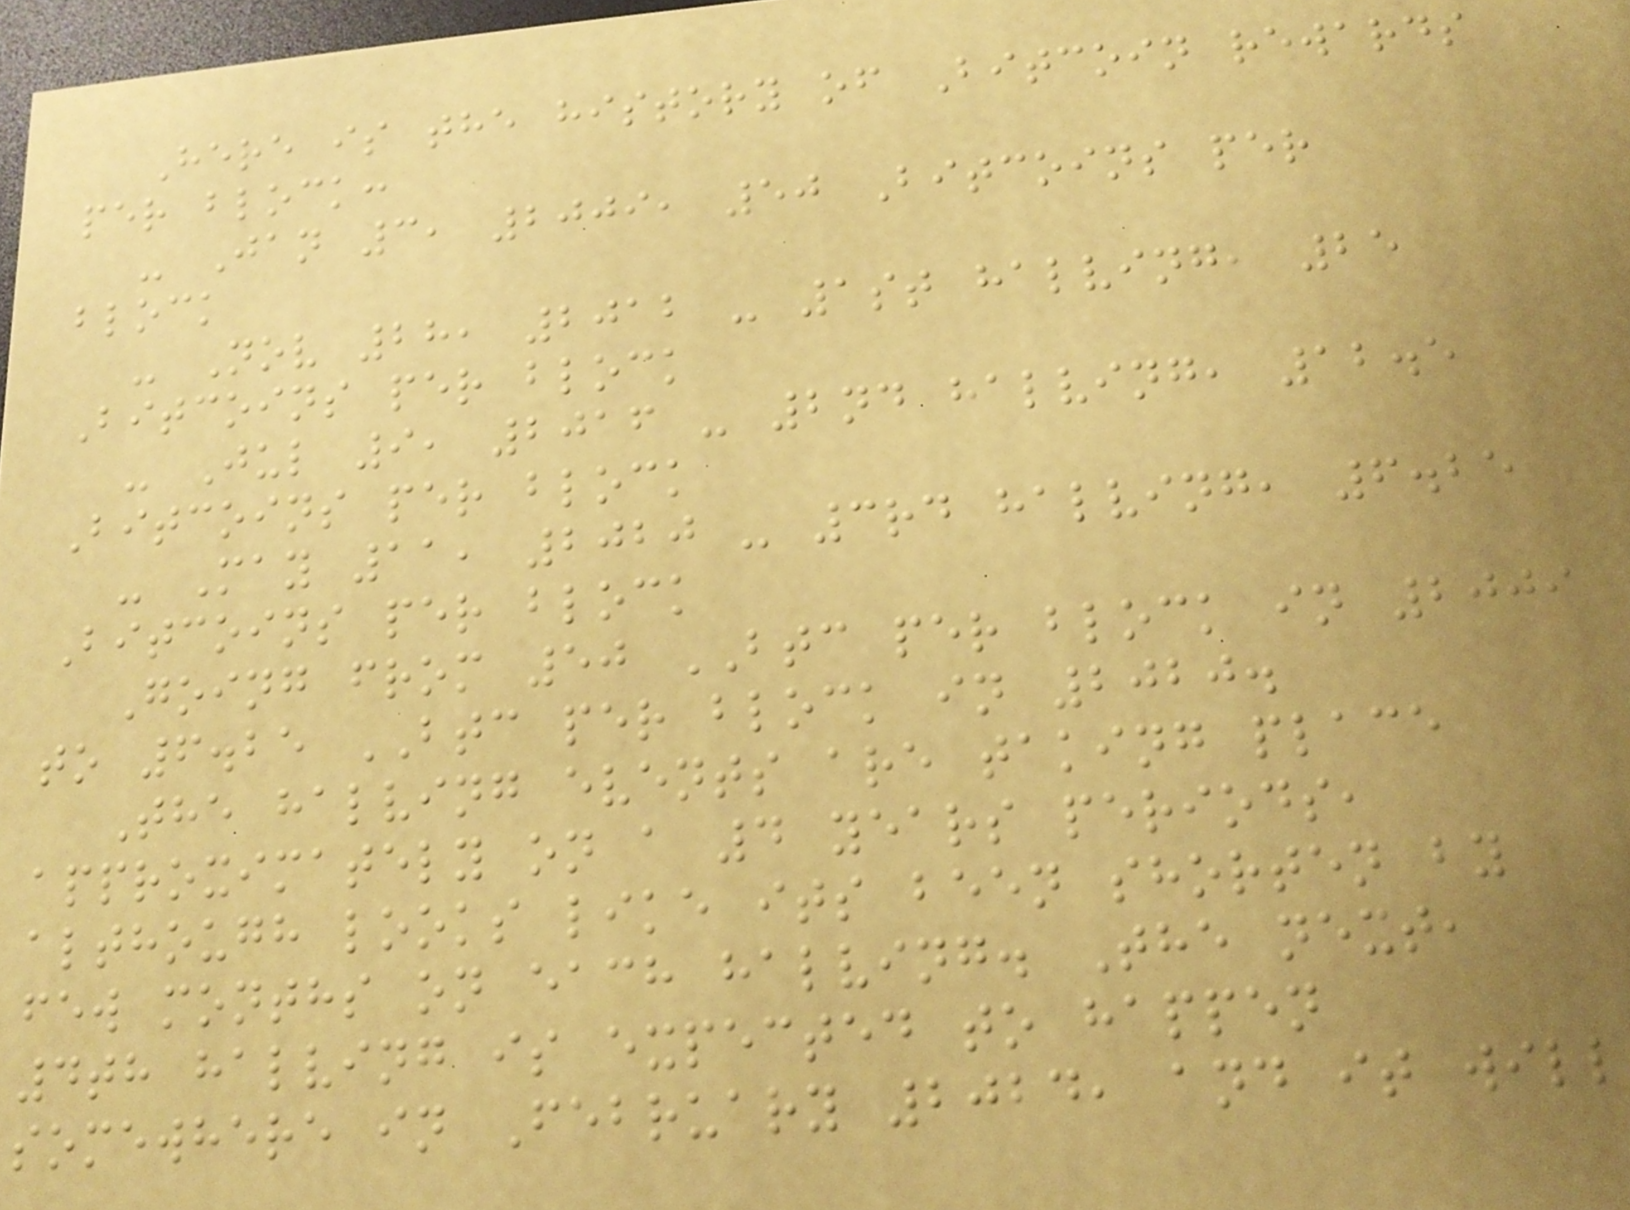Here is the history of Bitcoin rewards
per block:
- Jan 3, 2009, 50 Bitcoins per
block
- Nov 28, 2012 - 1st halving, 25
Bitcoins per block
- Jul 9, 2016 - 2nd halving, 12.5
Bitcoins per block
- May 11, 2020 - 3rd halving, 6.25
Bitcoins per block
Going from 50 BTC per block in 2009
to 6.25 BTC per block in 2020.
The halving events are taking place
approximately on a 4 years periods,
although looks like its been shorten by
few months on each halving. The next,
4th halving is expected to happen
somewhere in February 2024, and it will
